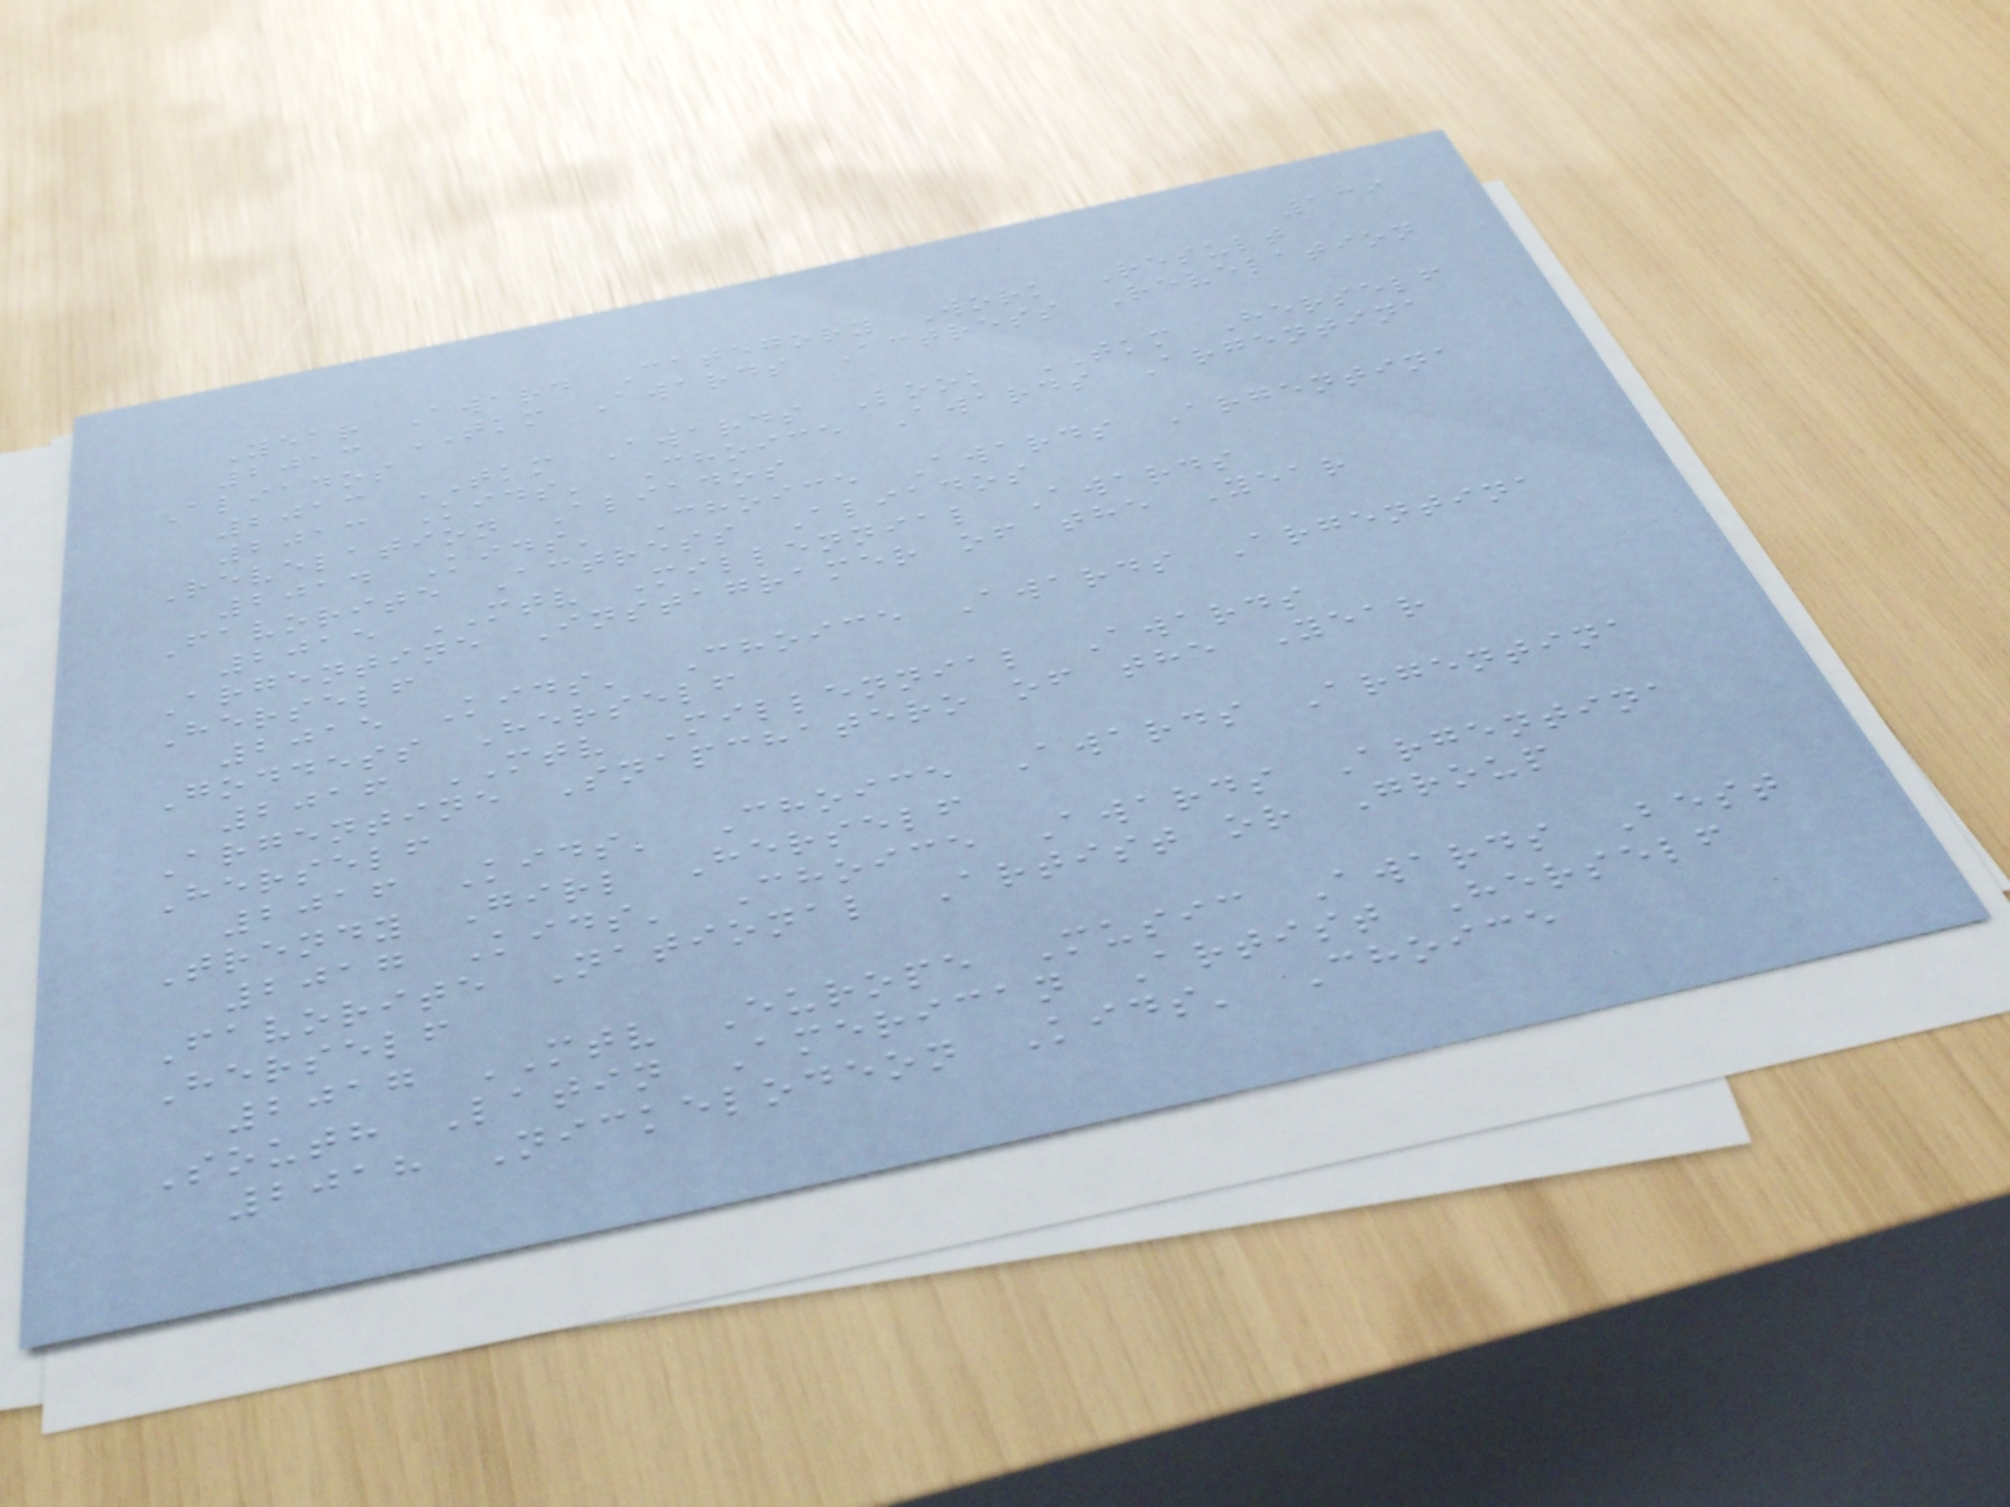139
Year Award Category Work Result
2013 TKM Awards Actress Revelation
Aliados
2013 TKM Awards Look TKM Herself
2013 Kids' Choice Awards Argentina
Revelation Aliados
2014 Kids' Choice Awards Argentina
Favorite Actress Aliados
2015 MTV Millennial Awards
Argentine Instagramer of the Year
Herself
2015 Kids' Choice Awards Argentina
Goddess Herself
2016 MTV Millennial Awards
Argentine Snapchatero of the Year
Herself
2016 Kids' Choice Awards Argentina
Trendy Girl Herself
2017 Kids' Choice Awards Argentina
Favorite National Artist or Group
Herself
2017 MTV Europe Music Awards Best
South Latin American Artist Herself
2018 Nickelodeon Kids' Choice
